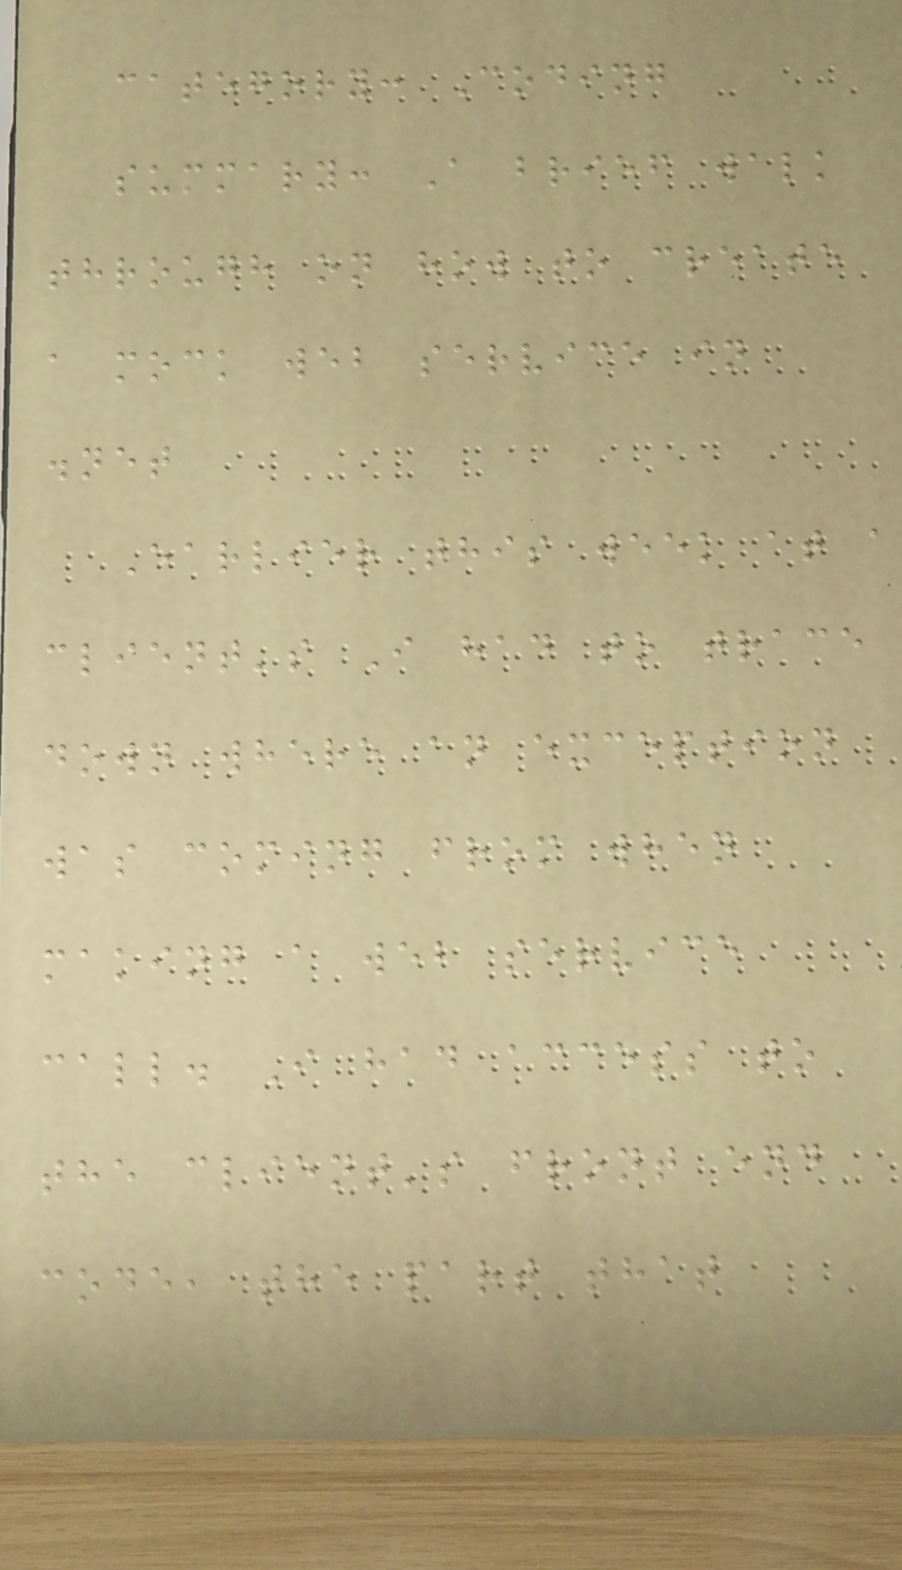category: Coding
summary: A brief walk
through on how to create
a mock web service in
.net
Earlier this week at a
client's I had to trace
down where an exception
was coming from when
making a web service
call. I had access to
the client's front end
code, the part that
